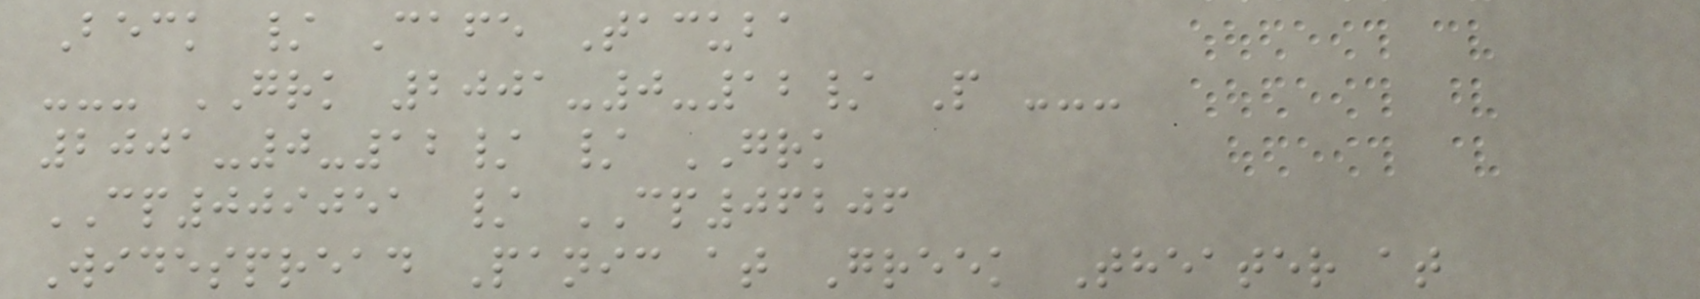Beck / Cafe Tacuba
--- GRK 2001-0-12/ P ---
2001-0-12/ / GRK
CP009051 / CP06206
Widespread Panic at Greek Theater at
